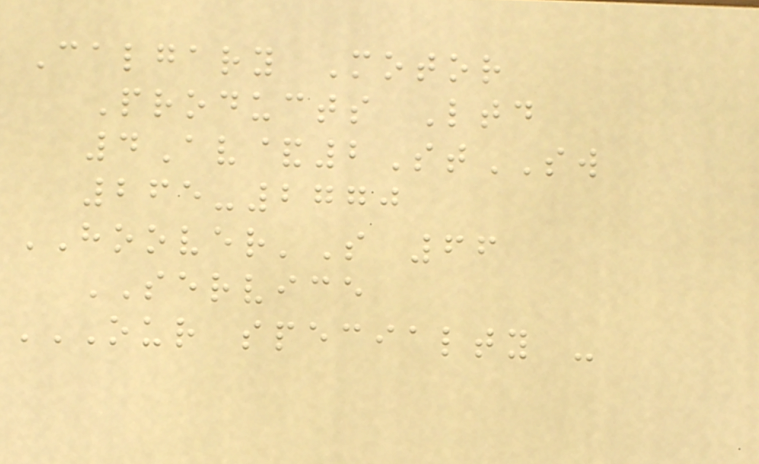Calgary Motor
Products Ltd
4Av&2StSW
265-2770
HOOVER'S 66
SERVICE
OUR SPECIALTY -
